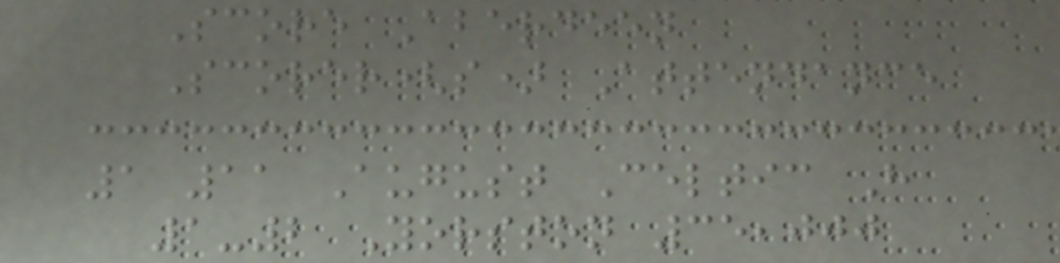Score Aberdeen
Scorer(s) Attendance
1 11 August Celtic H
1-2 Yorston 35,000
